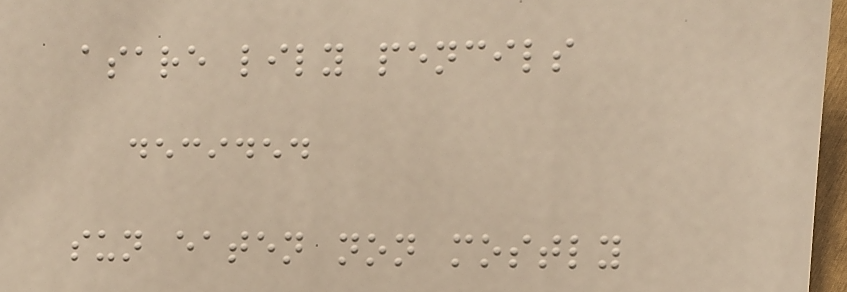asare lily pencils
decided
sun eaten non mostly
